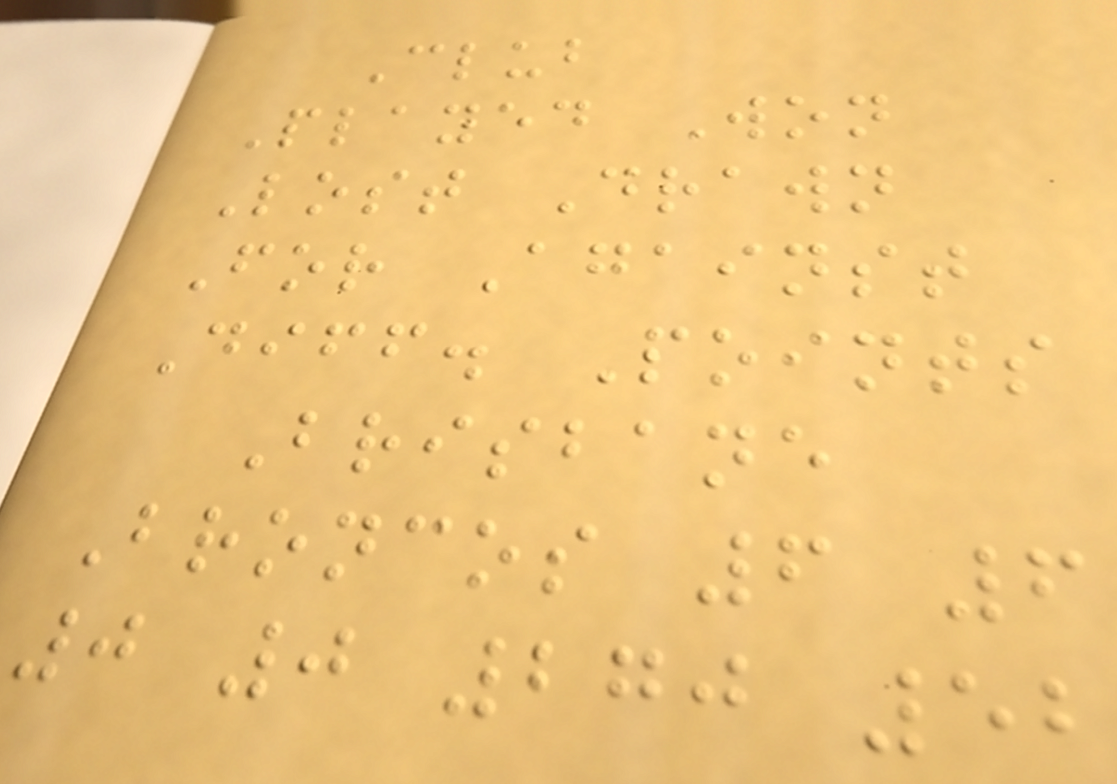Club
Played Won
Lost Drawn
For Against
Diff. Points
Brisbane
Broncos 6 6
0 0 270 52
